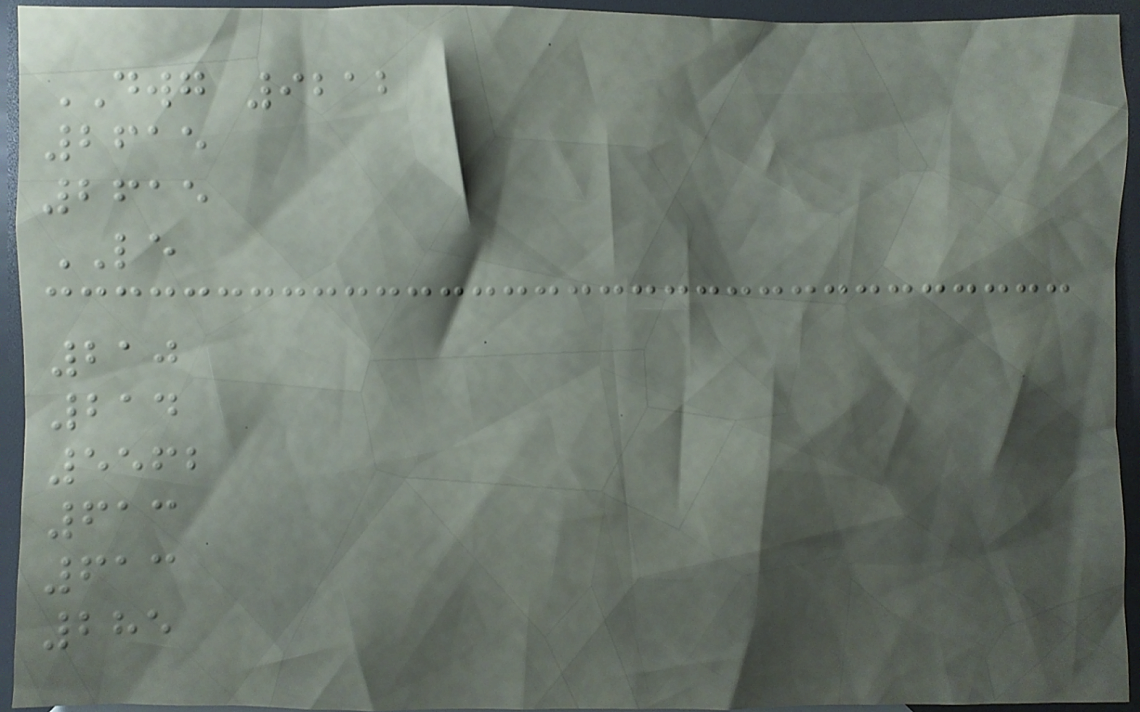DWG 9212
2615
2615
LE
210
214
5562
613
613
285
